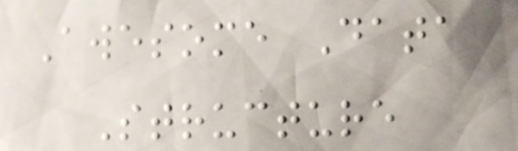Awesome Data
Structure
